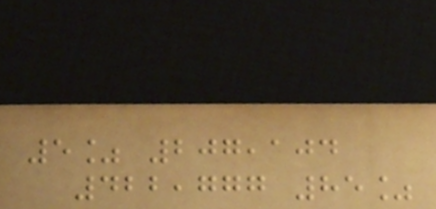5% 207,104
422,777 85%
